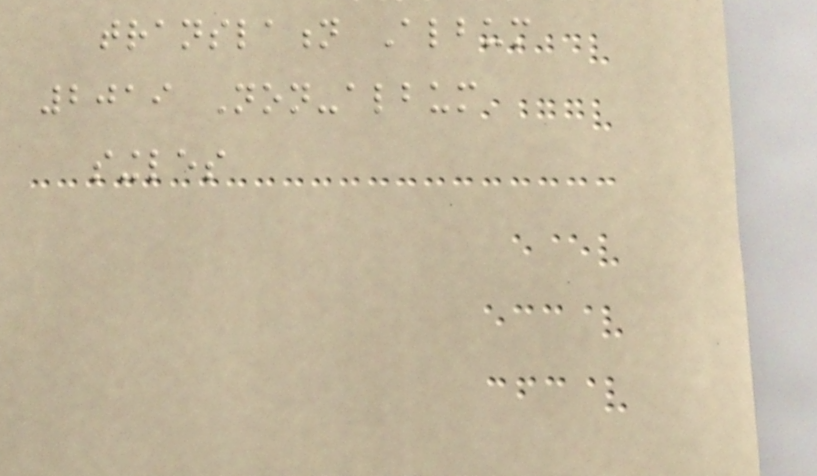translation Album
2019 Non-album
singles
